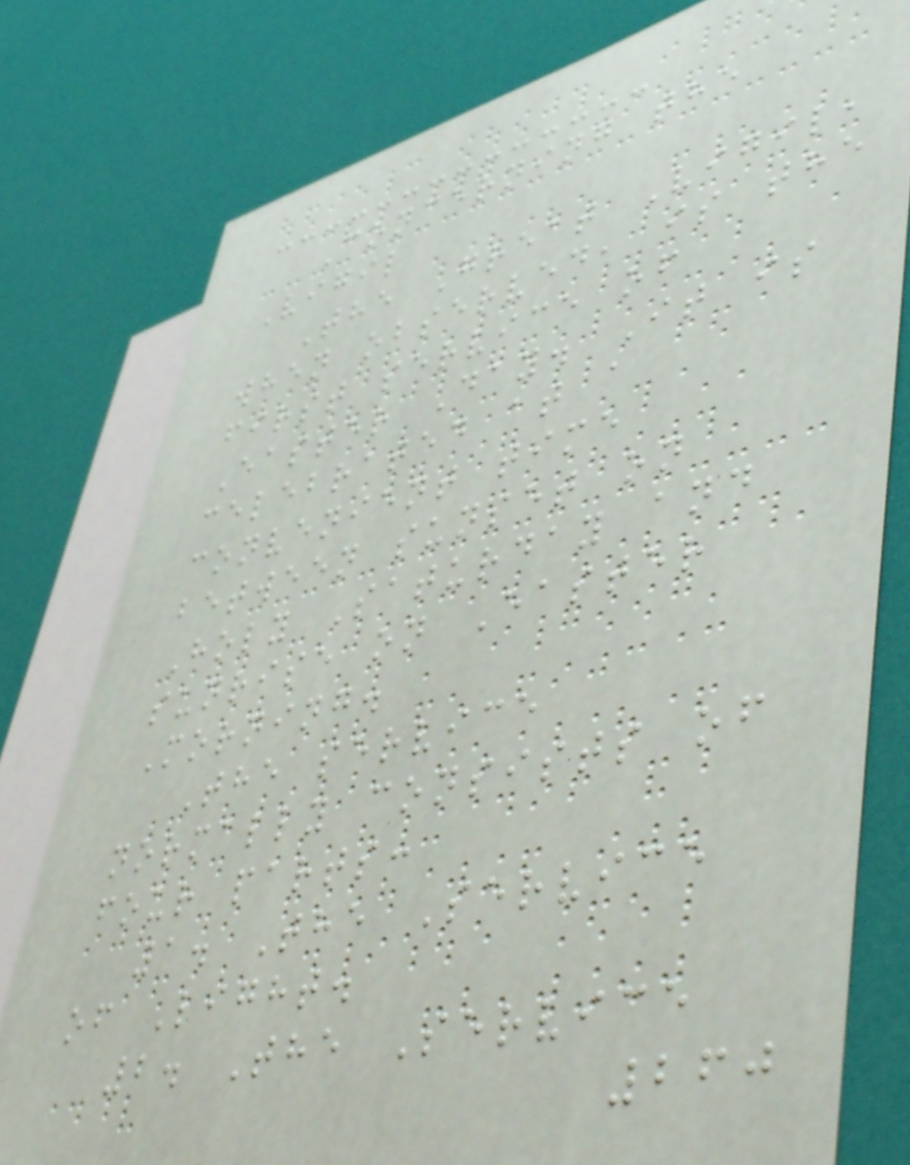Concerning the
Vigil
The Great Vigil,
when observed, is the
first service of
Easter Day. It is
celebrated at a
convenient time
between sunset on
Holy Saturday and
sunrise on Easter
Morning.
The service
normally consists of
four parts:
1. The Service
of Light.
2. The Service
260
